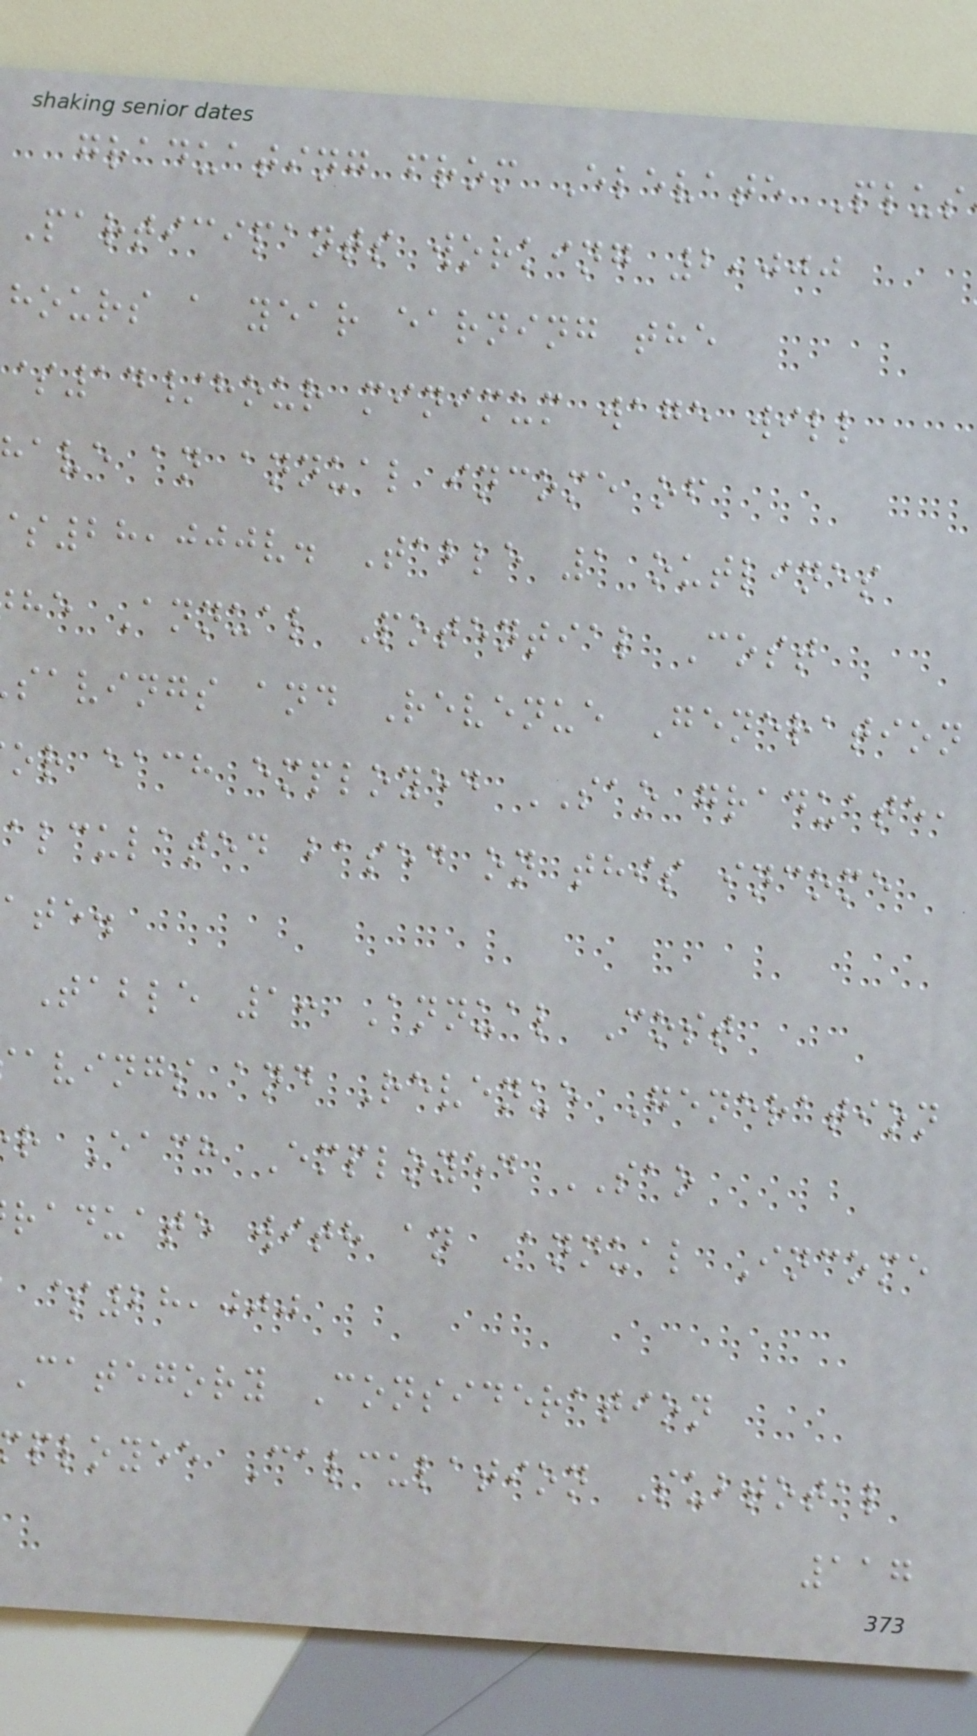graduating from Elevate Plus
Participants working 2,000
hours a year earning the
$14/hour minimum wage will
ave an annual income of
28,000v. Table 1 outlines
he Annual Potential Cost
savings and Revenue Generation
or each employed SAO graduate,
alculated based on this income
ate.
Table 1: Annual Cost
avings and Revenue Generation
r Each Employed SAO
raduate with an Annual Income
$28,000
Category Consideration
ployee Calculation Subtotal
117
